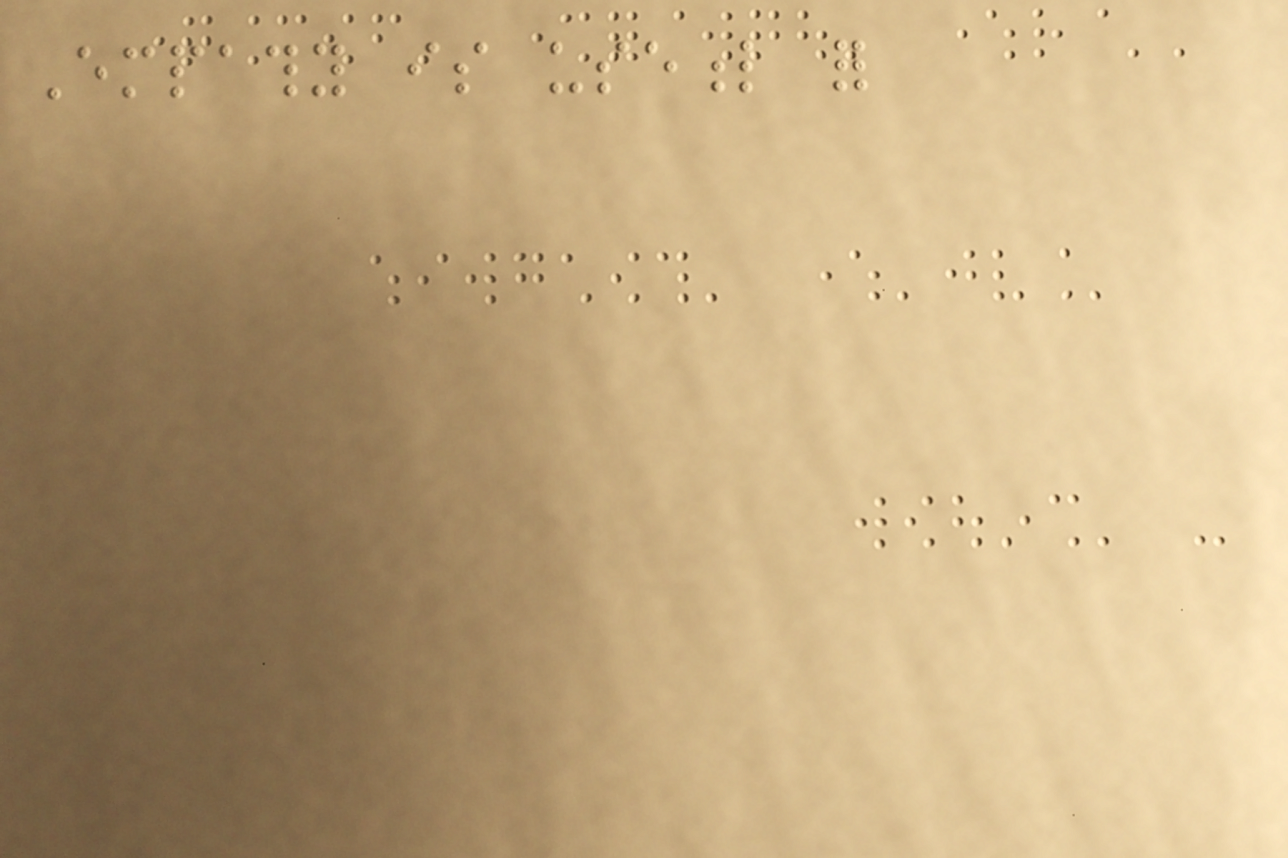Empathy is useful for
